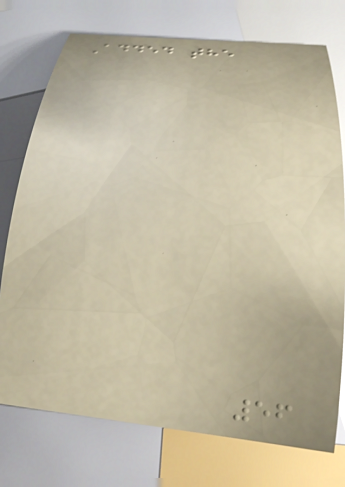Added the
56
